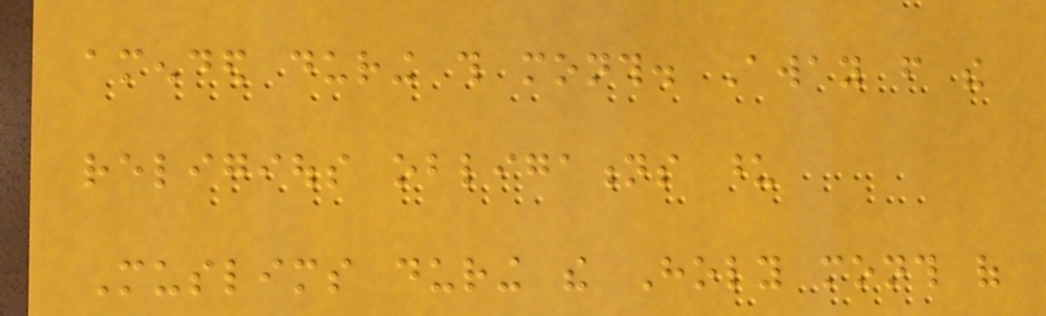amended during this month. Away from the
religious obligations upon
Muslims during the Holy month of
